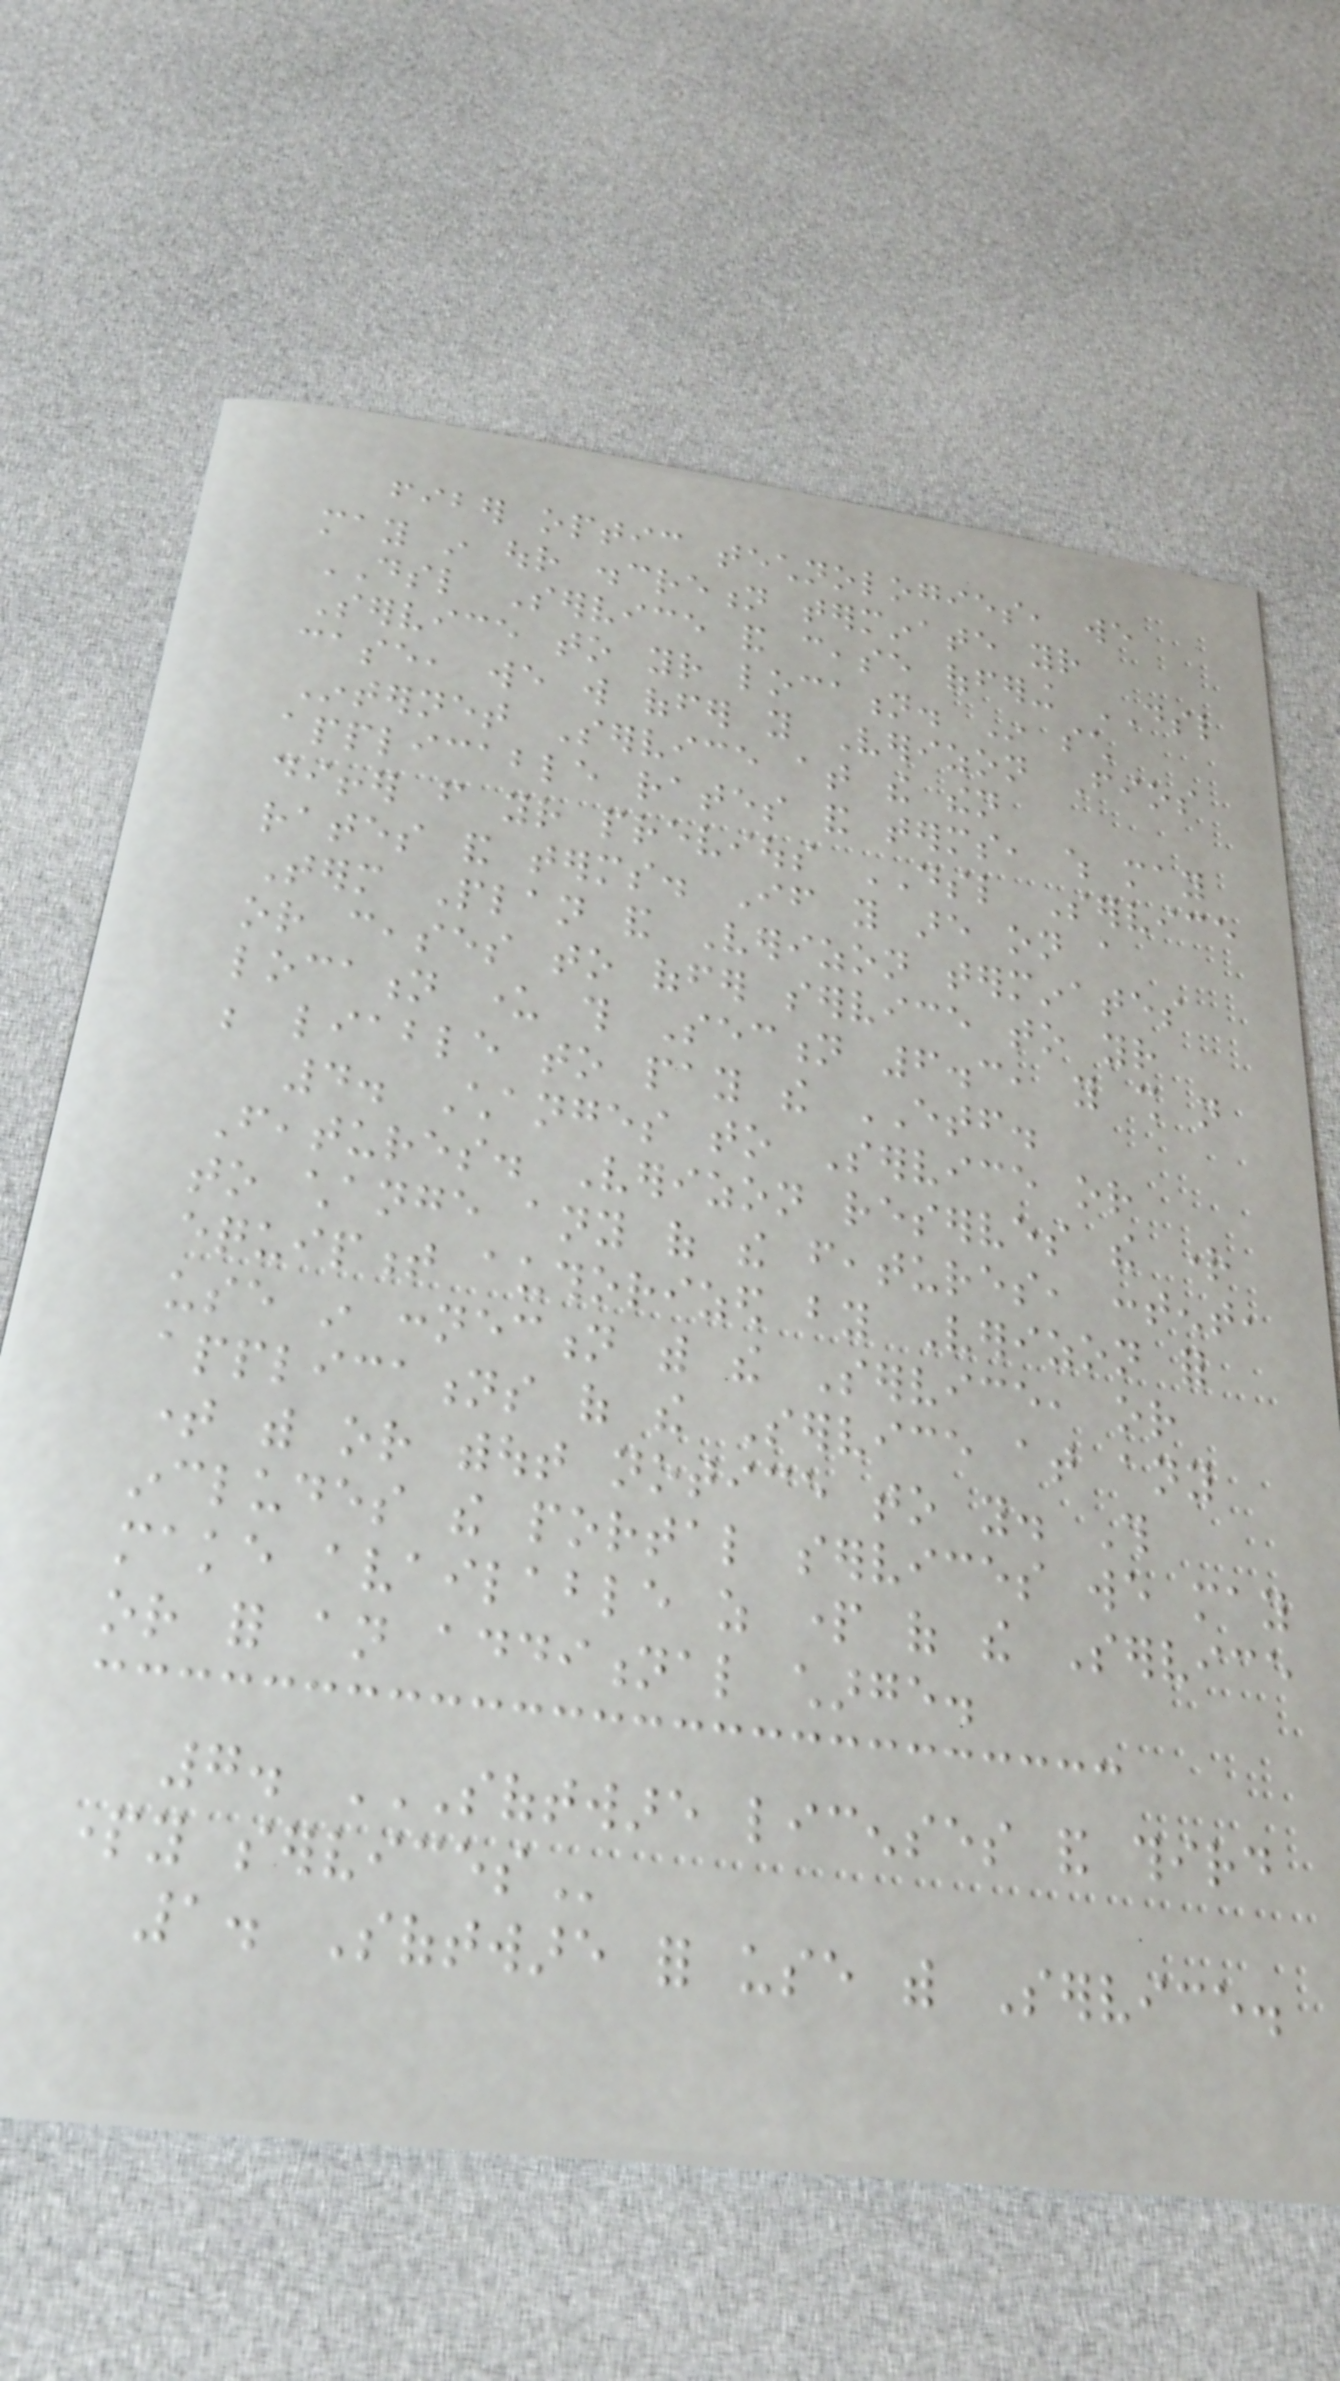fiber optic technologies, we
may in our discretion terminate your
DSL Service and cease offering DSL
Service to your location. In such
case, we will offer you Verizon Fios
Internet Service at the then
applicable rates and terms, which may
differ from your previous DSL Service
rates and terms. If you are on a
Term Plan and Verizon terminates
or ceases to offer service to your
location under this Section 6.3, you shall not
be liable to pay the ETF.
4. Changes to Service or
Features. Verizon reserves the right
to change any of the features, content,
equipment authorized by Verizon for
use in connection with the Service, or
applications of the Service at any
time with or without notice to you. This
includes the portal services we may
make available as part of the Service
or for an additional charge.
7. SOFTWARE LICENSES AND THIRD
PARTY SERVICES
1. Software for use with Service.
